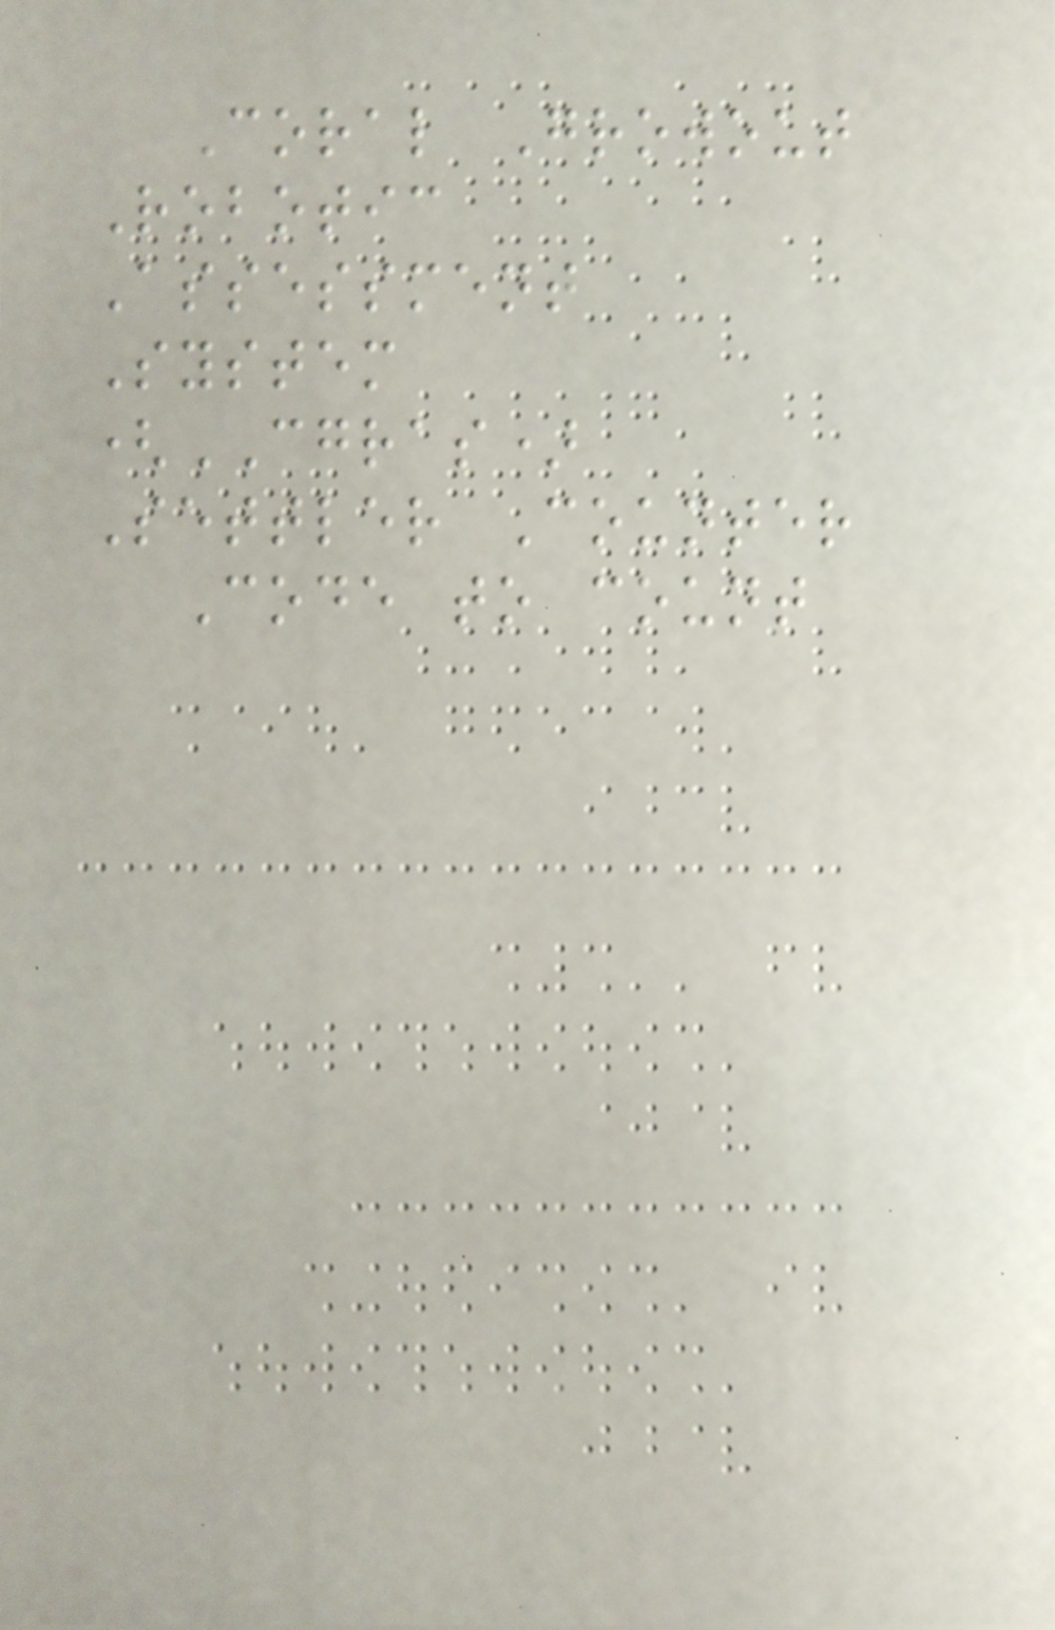Coral Growout
Robotic
Assessment
System
(CGRAS)
Settler Counter
Code to count
